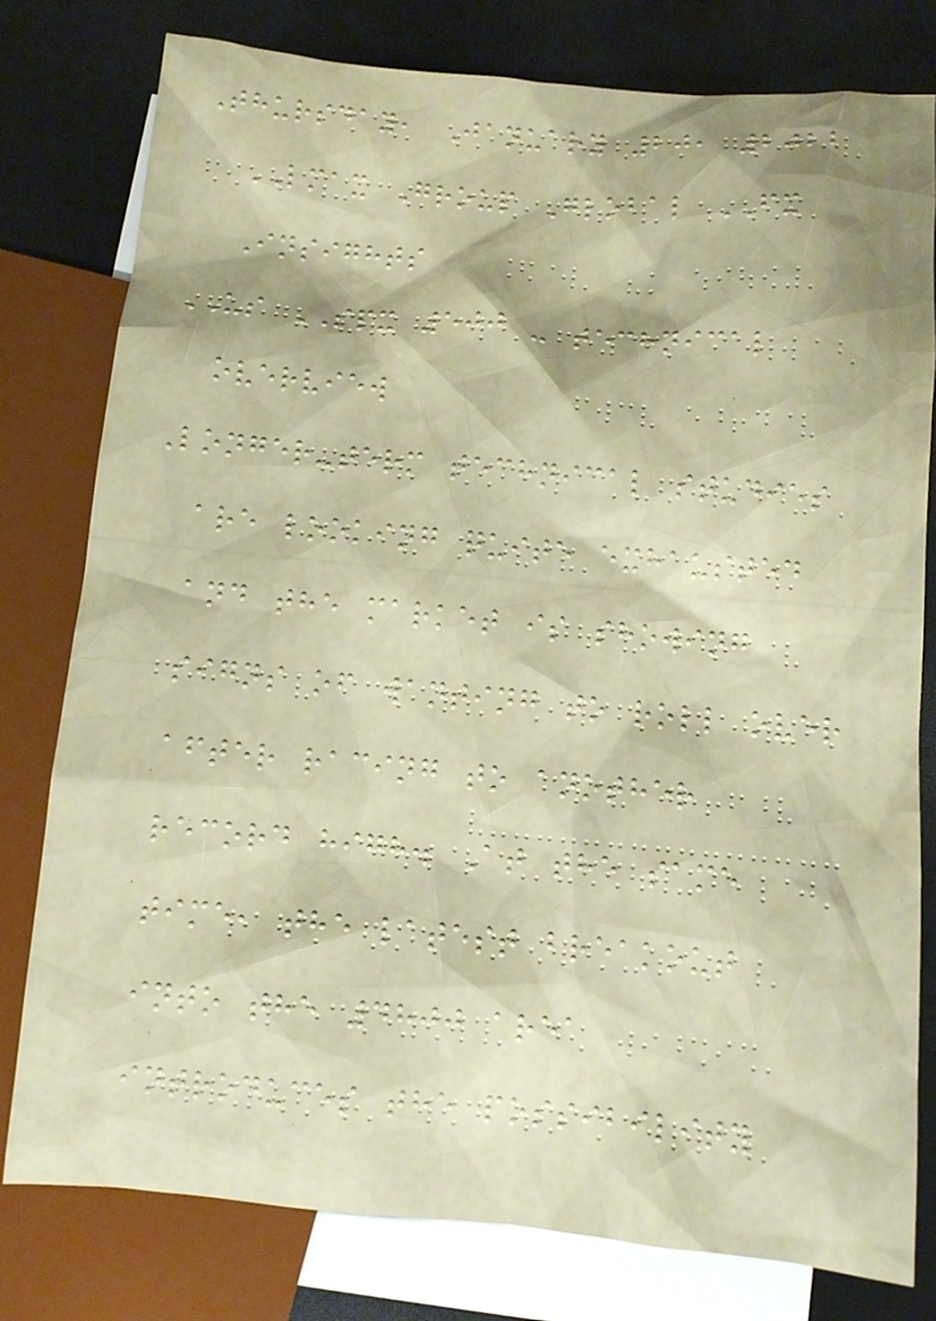Thursday, January 20, 2022
LMAX Group Global FX
Insights
US SPX 500 - technical
overview
Longer-term technical studies
are looking quite exhausted
and the market is showing
signs of wanting to roll over
after racing to another
record high. At the same
time, the latest breakout
into the 4800 area
introduces the possibility
